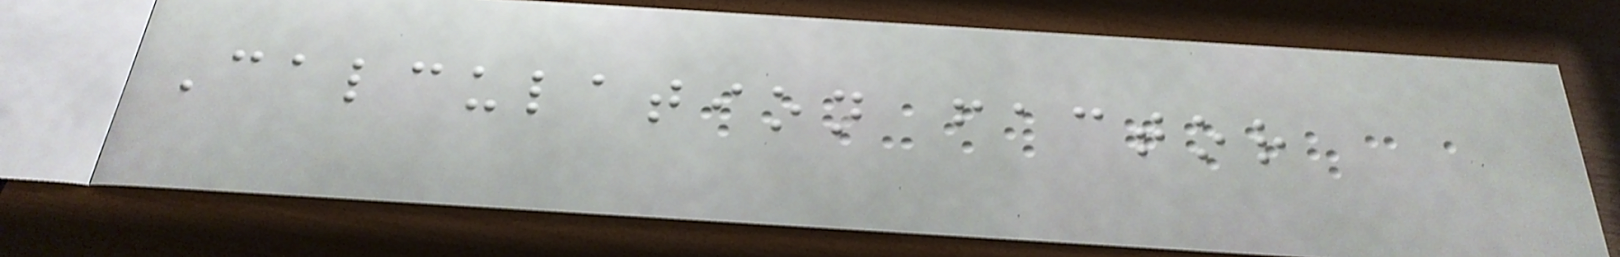Calculation factor
